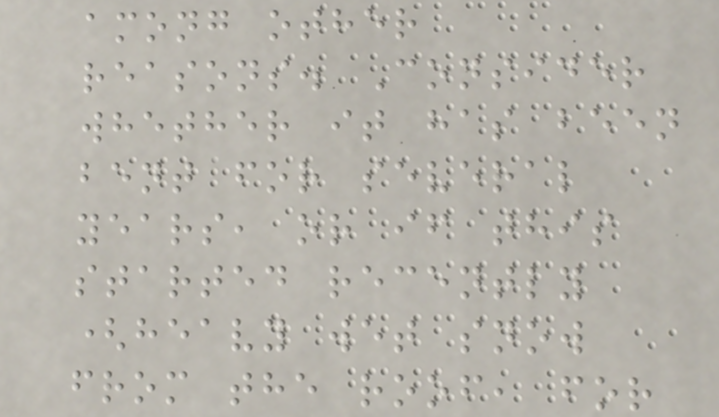among other
reasons. Consider
whether it has been
bent for several
years, or if this
started recently
(heavy wet snow
from the roof, for
